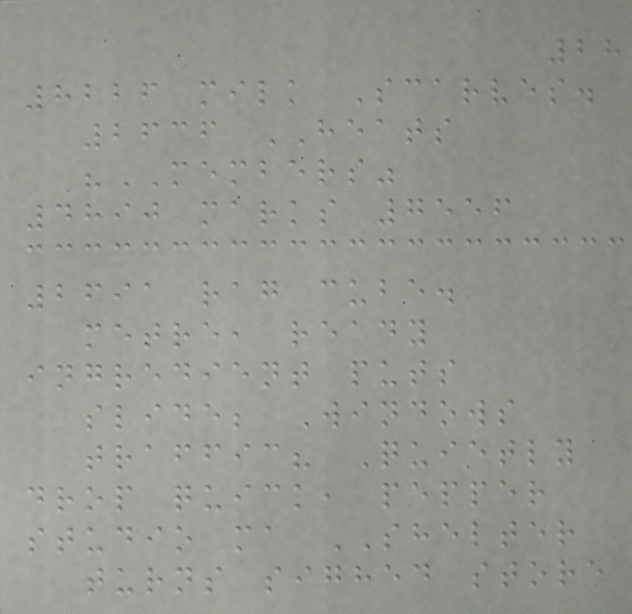28
8226 milk Scarves.
2636 HEATS
"MEMBERS"
4890 marks 7556
2691 rag cube.
metre, ready
ingredient puts
slide; Windows
traffic? Quietly
drop quick, pepper
studio ma SHELTER
turns sighed store
